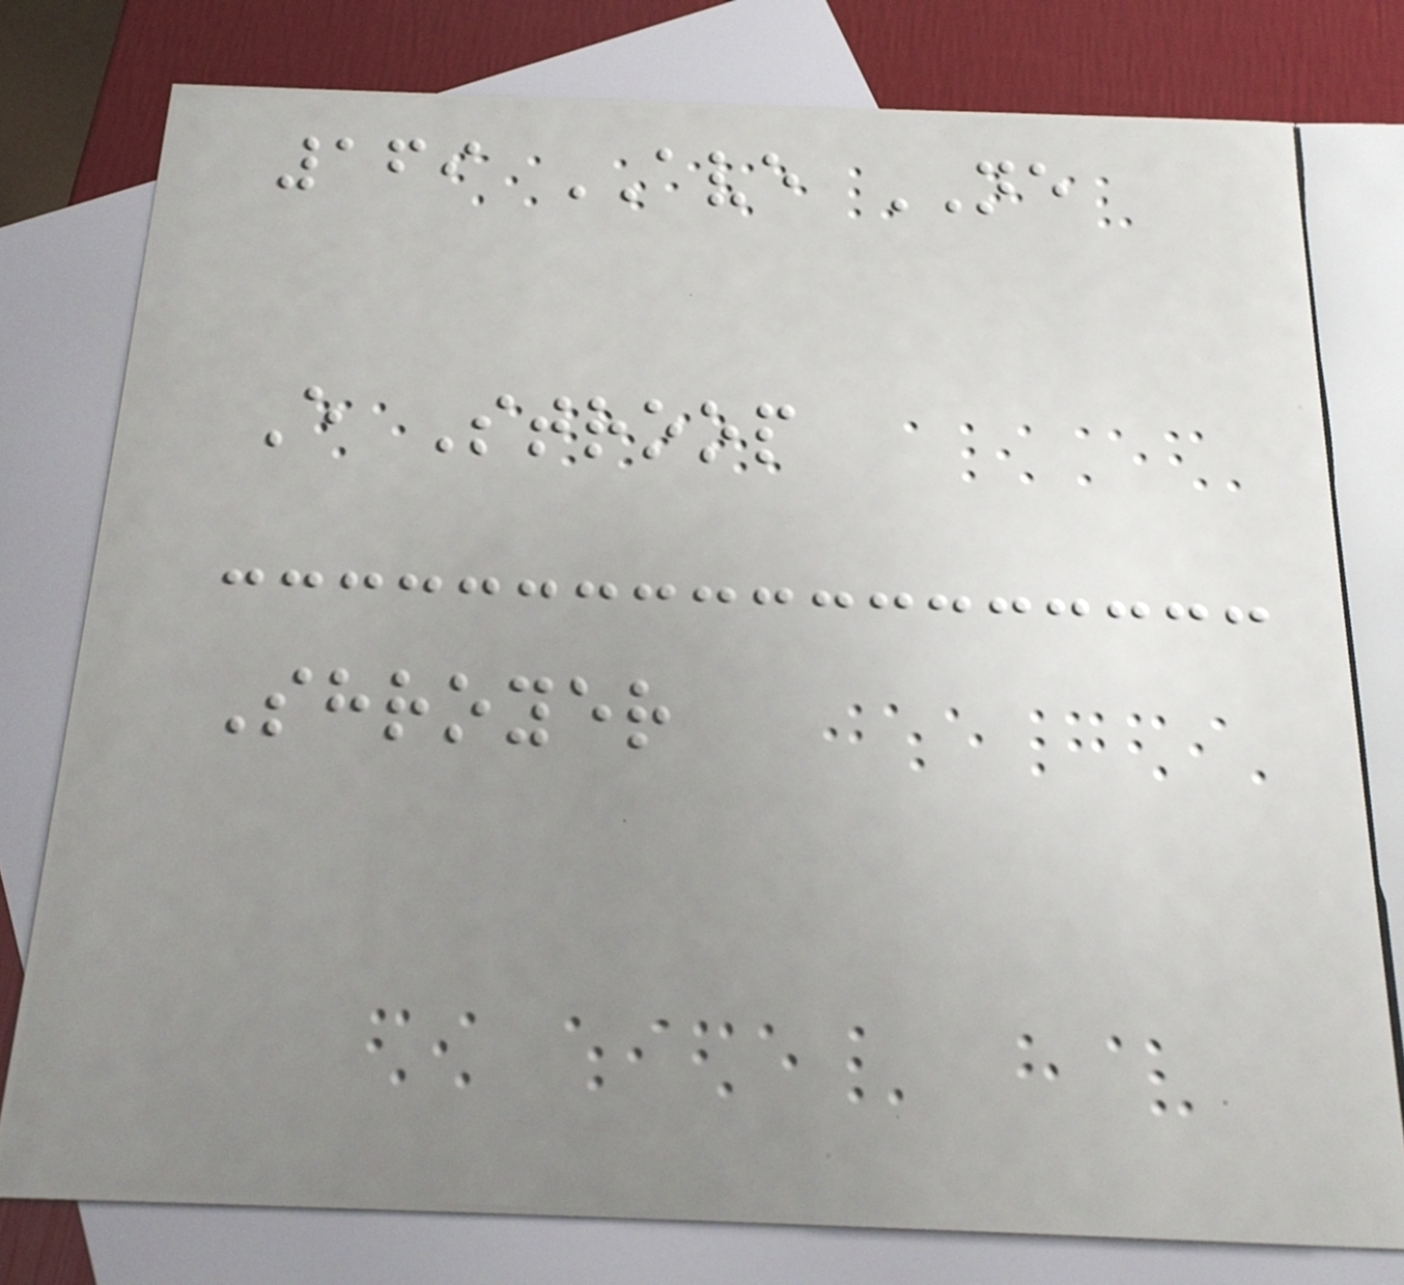169 AVE NE
E Stroop
Shroyer
